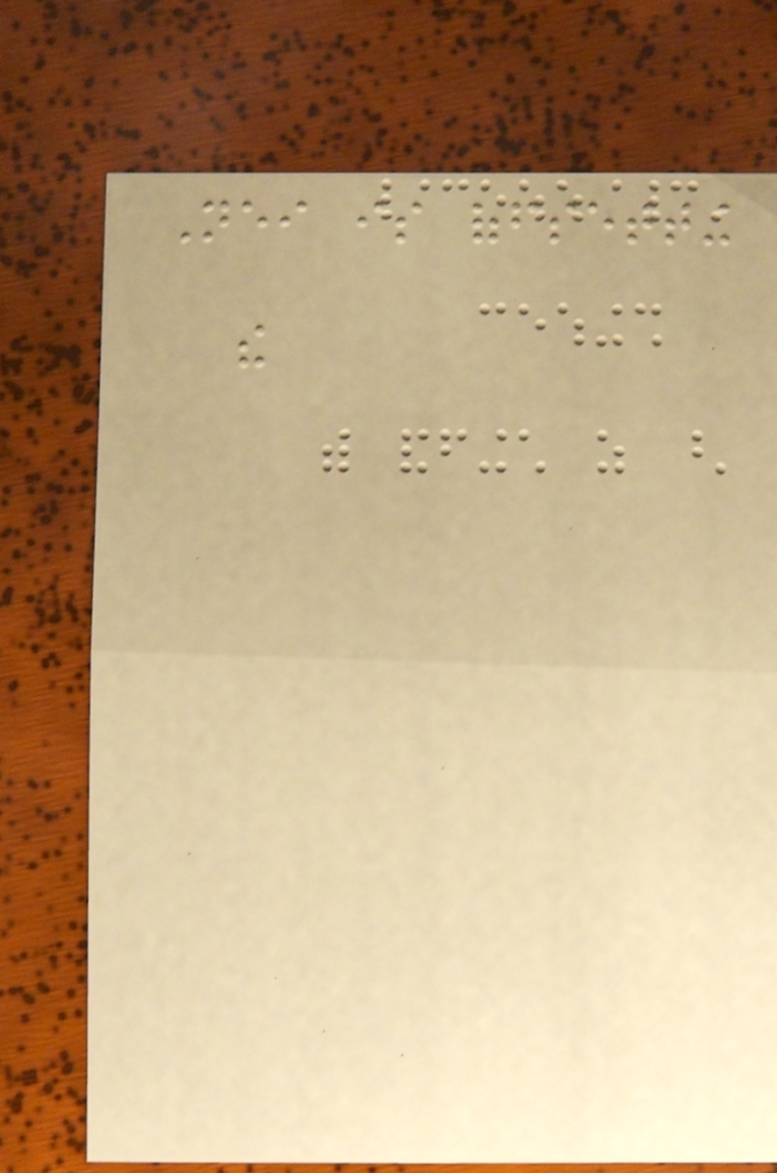Neither is offsetting
the
